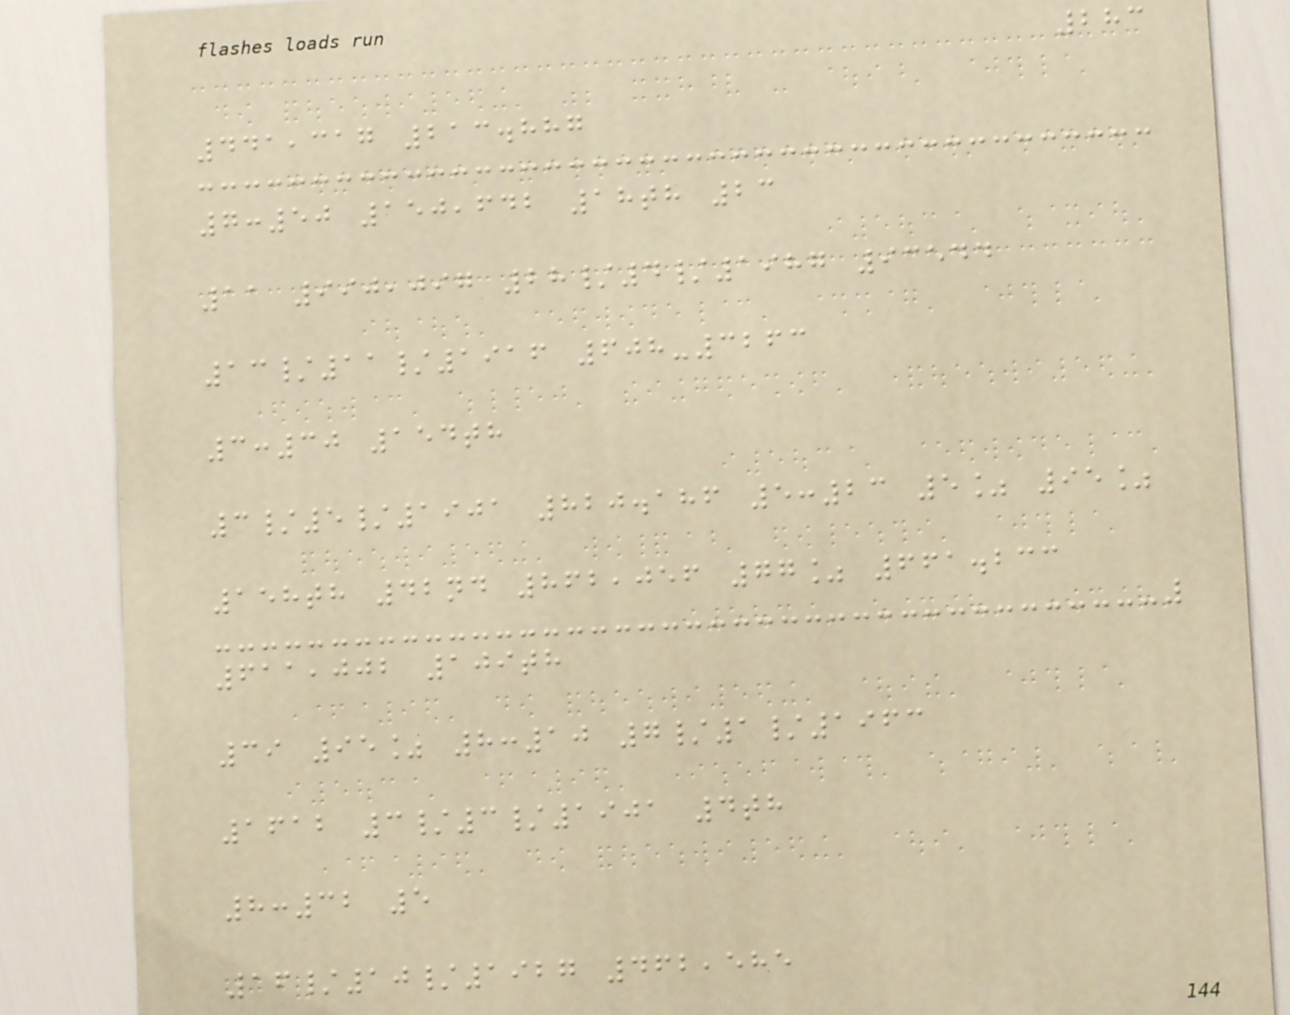283
441,317 213.887
7:50 150,642 18th 23
11 990,097 28/4/1987 93544
13/11/1916 608-3263
3:30 154th
3/5/1901 820.186 5:23 5% 95%
158th 42nd 862,056 77% 661.233
611,002 109th
39 95% 8:10 7/1/1963
1612 3/3/1901 4th
8:32 5
16/10/1927 462,585
